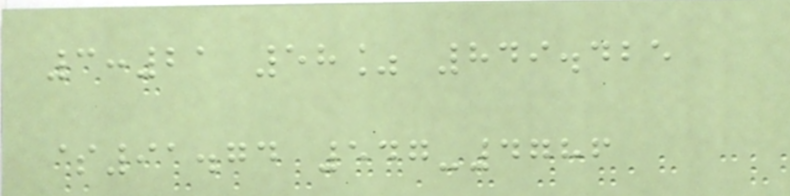3:21 58% 849.425
$91.74 547-4786
